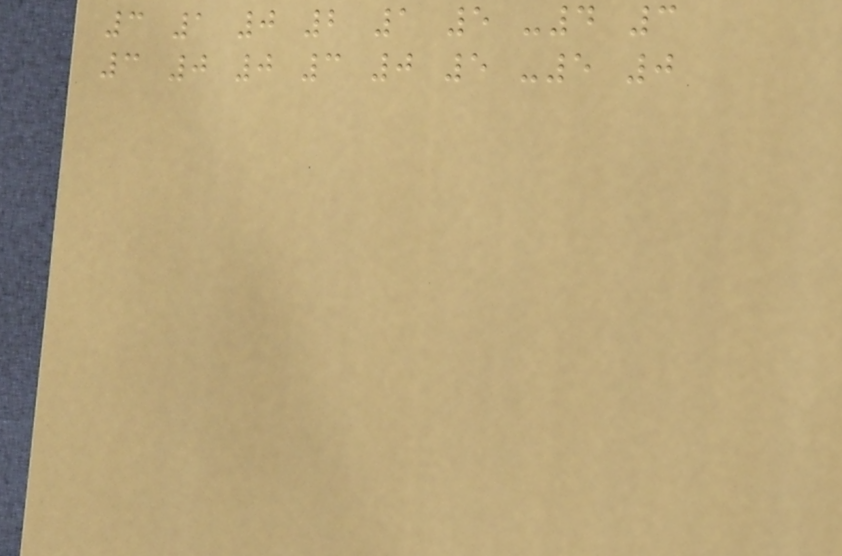3 1 0 2 1 5 -4 3
3 0 0 3 0 5 -5 0
